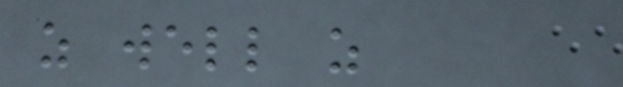as well as
